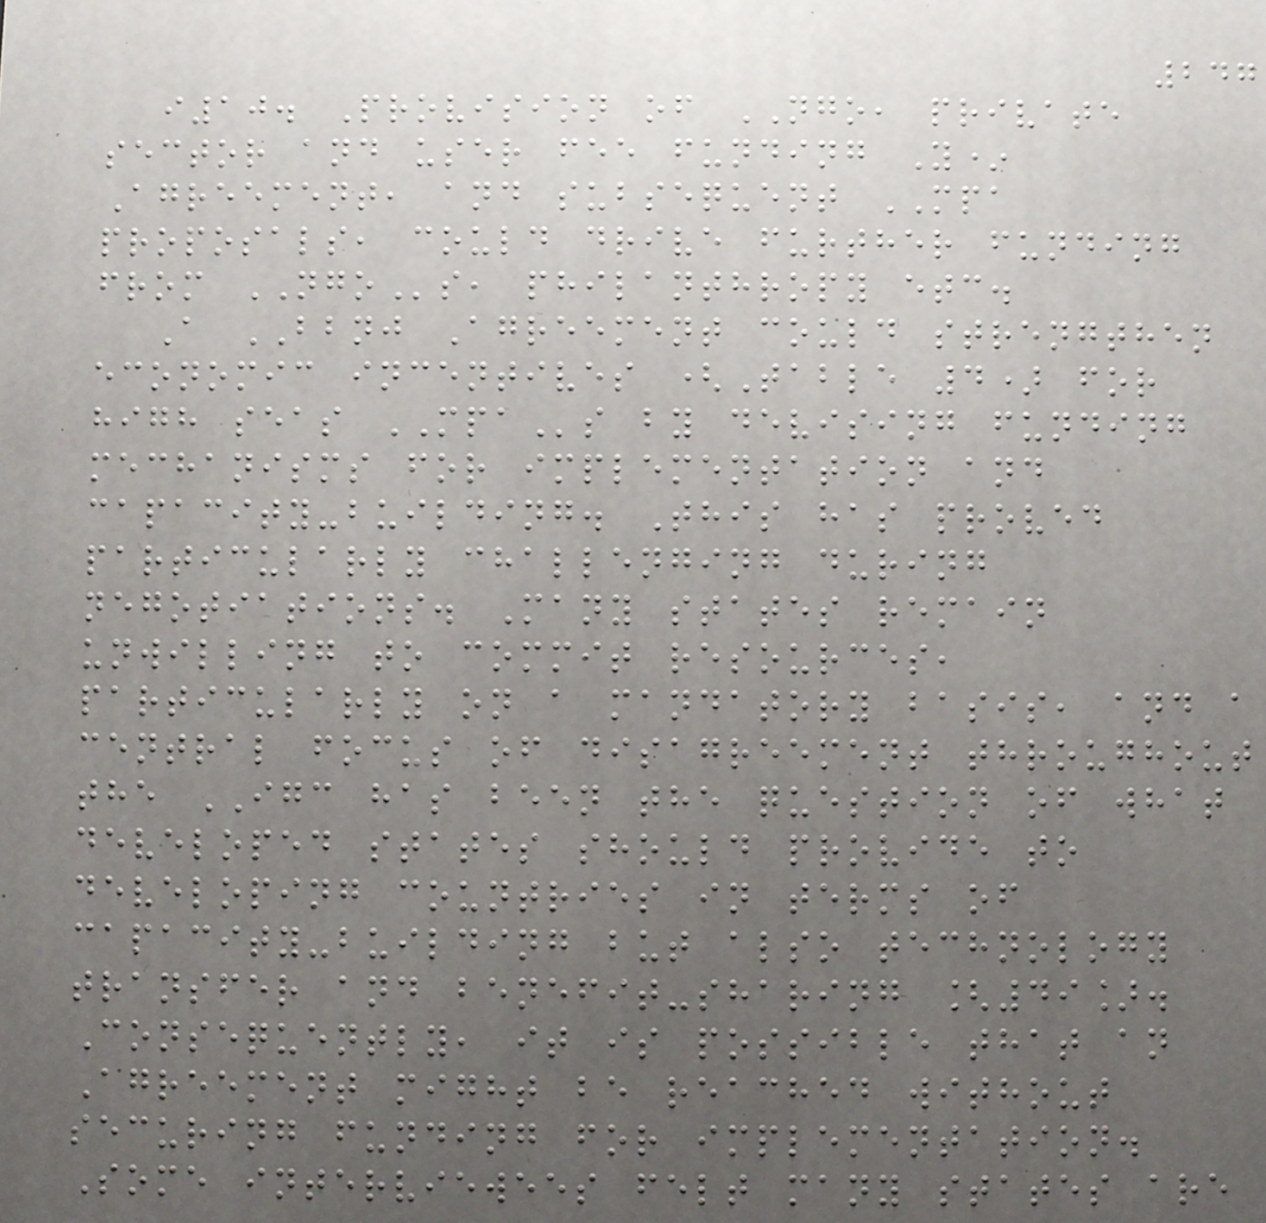247
i10. Provision of NGO, private
sector and user fee funding Y*
Agreement, and subsequent MPA
proposals, could drive further funding
from NGOs, philanthropy etc.
A BBNJ Agreement could strengthen
economic incentives (Table 4) for
high seas MPAs by devising funding
mechanisms for implementation and
capacity-building. This has proved
particularly challenging during
negotiations. Many states remain
unwilling to commit resources,
particularly on a mandatory basis, and a
central focus of disagreement throughout
the IGC has been the question of what
developed states should provide to
developing countries in terms of
capacity-building but also technology
transfer and benefit-sharing [49].
Consequently, it is possible that an
Agreement might be reached without
securing funding for implementation.
Some interviewees felt many states are
